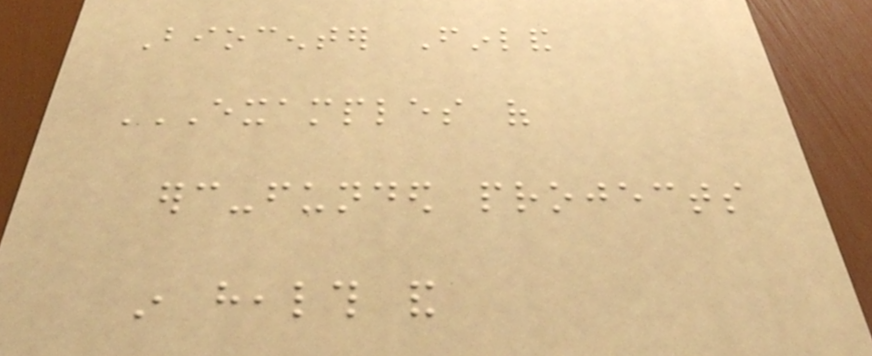Biocenter Finland
EXAMPLES OF
ERC-FUNDED PROJECTS
IN HEALTH AND
